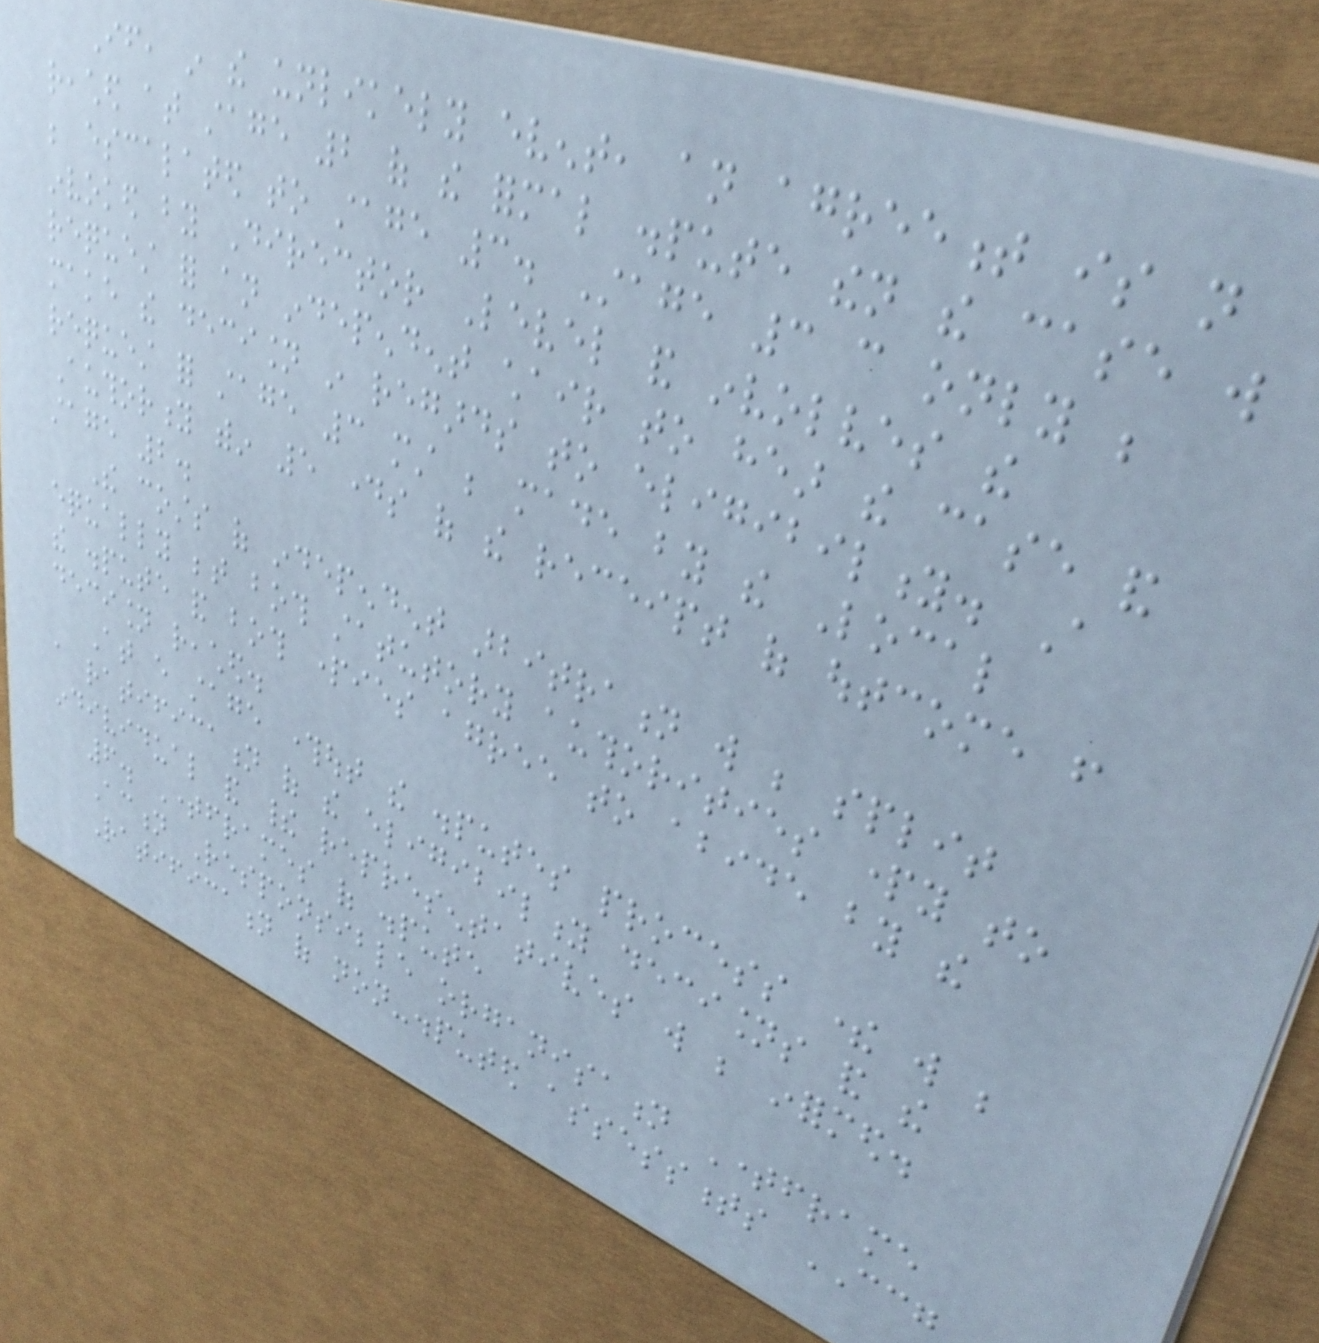If, in the unlikely event, an agreement is not
reached at stage 2 of the formal dispute then the case will
be escalated to stage 3. Stage 3 can only be
invoked by Director Level and involves the
request for an independent chair to hear the case and
make the decision in regards to eligibility. A
request for stage 3 must be made by the Local
Authority within 5 days of the receipt of outcome from
stage 2.
The costs of independent arbitration will be split
equally between both statutory authorities party to
the dispute and both parties agree to abide by the
decision reached.
At every stage throughout the disputes process there will be
a ratification of the eligibility decisions and the
individual and their representatives will be informed.
6. Timeframes of dispute
Action Responsible organisation Timeframe
Ratification of non-disputed assessments CCG
